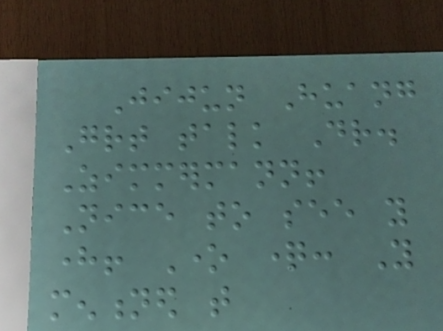Jijun Huang
Great talk Dr.
Zimmermann!
Nice to see you
here! One question: You
mentioned that
